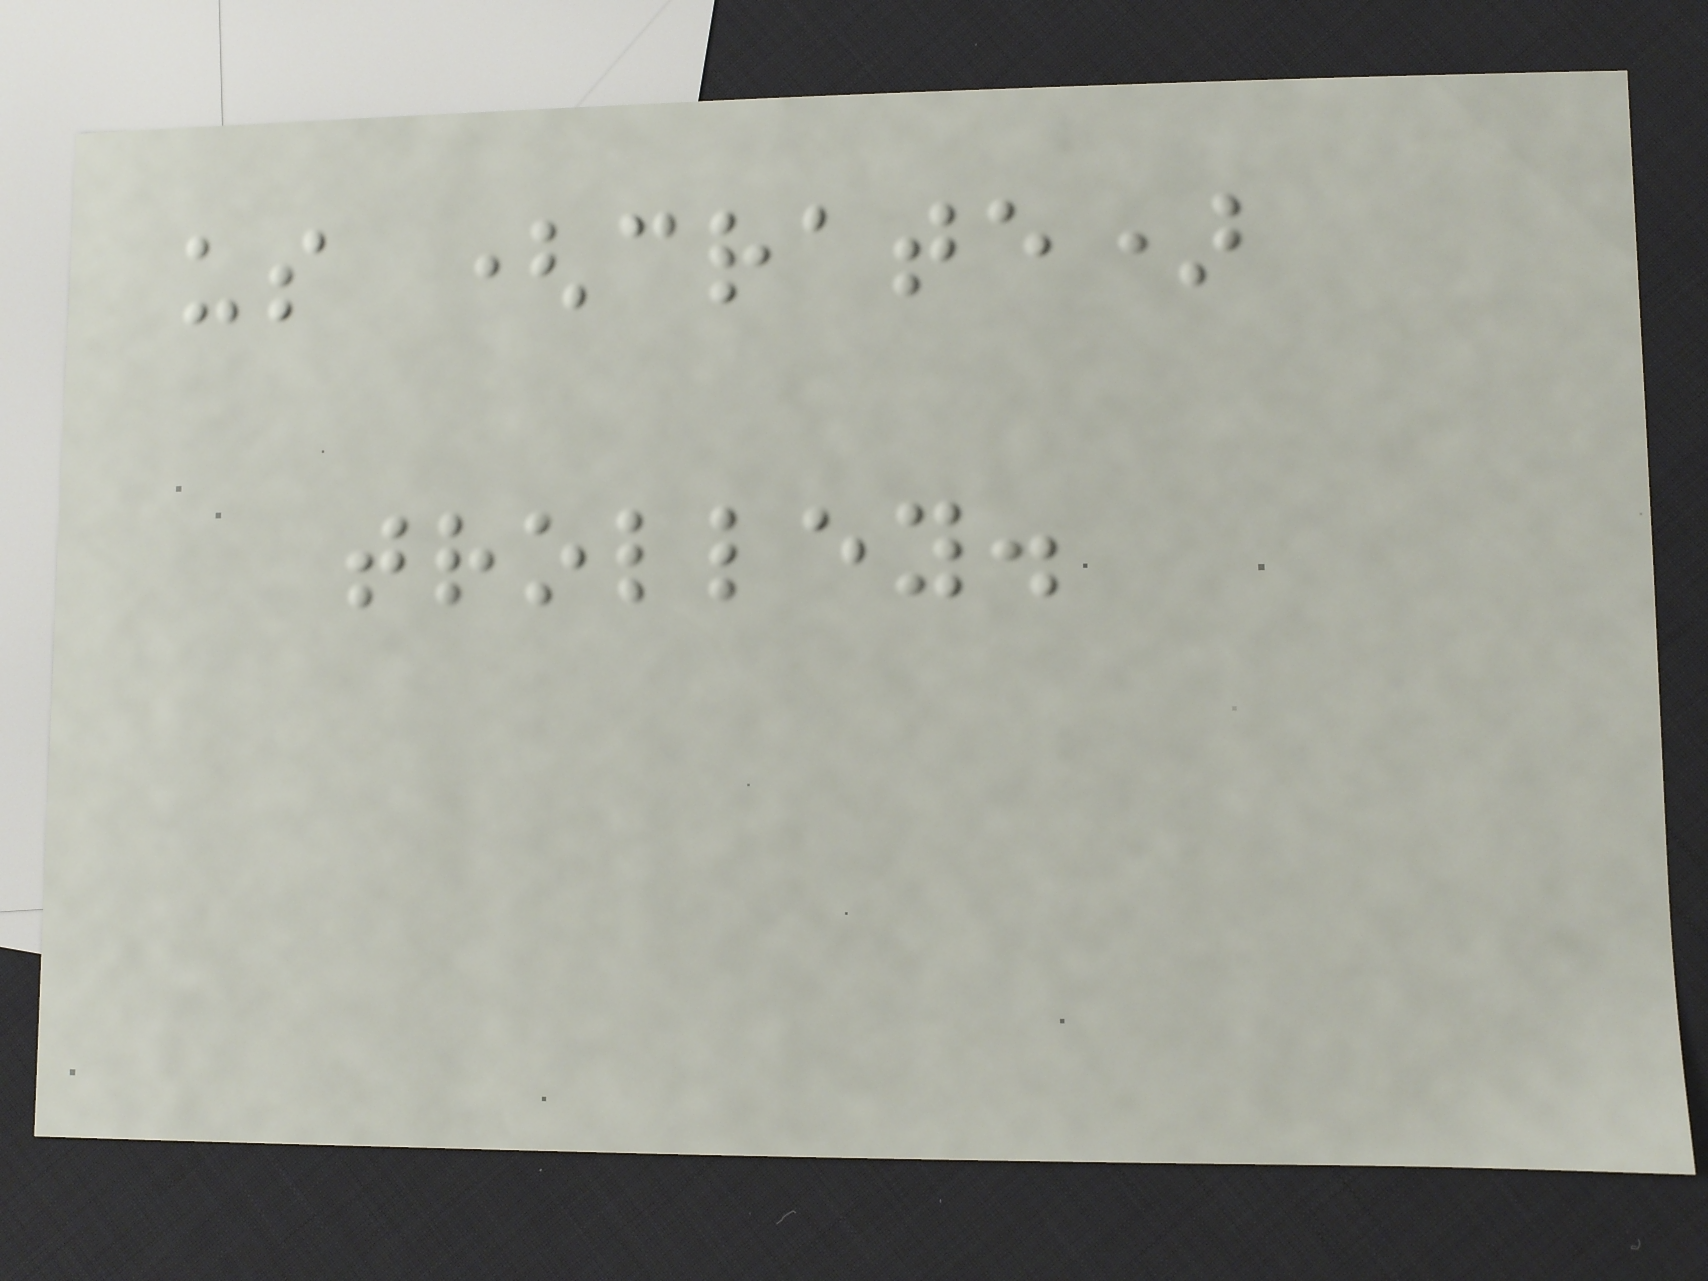us (crate)
trolley.
